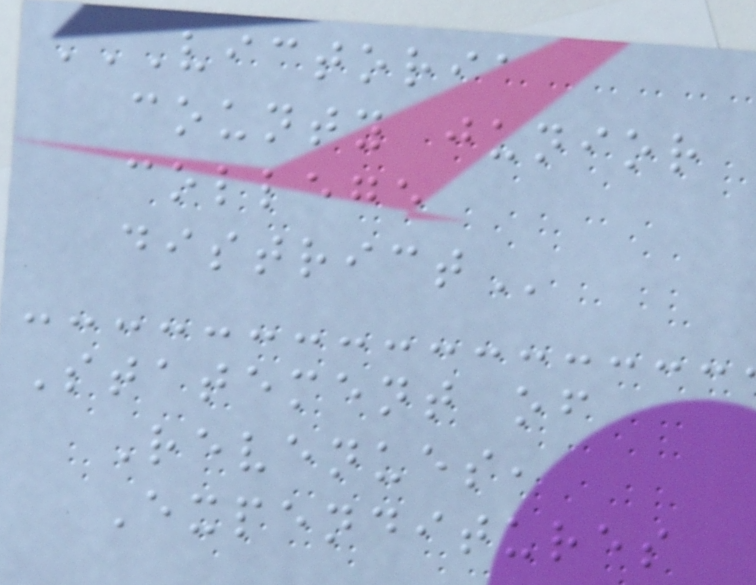VICTORIA
COUNTY JUNIOR
COLLEGE
DISTRICT
Statement of
Revenues,
Expenditures
